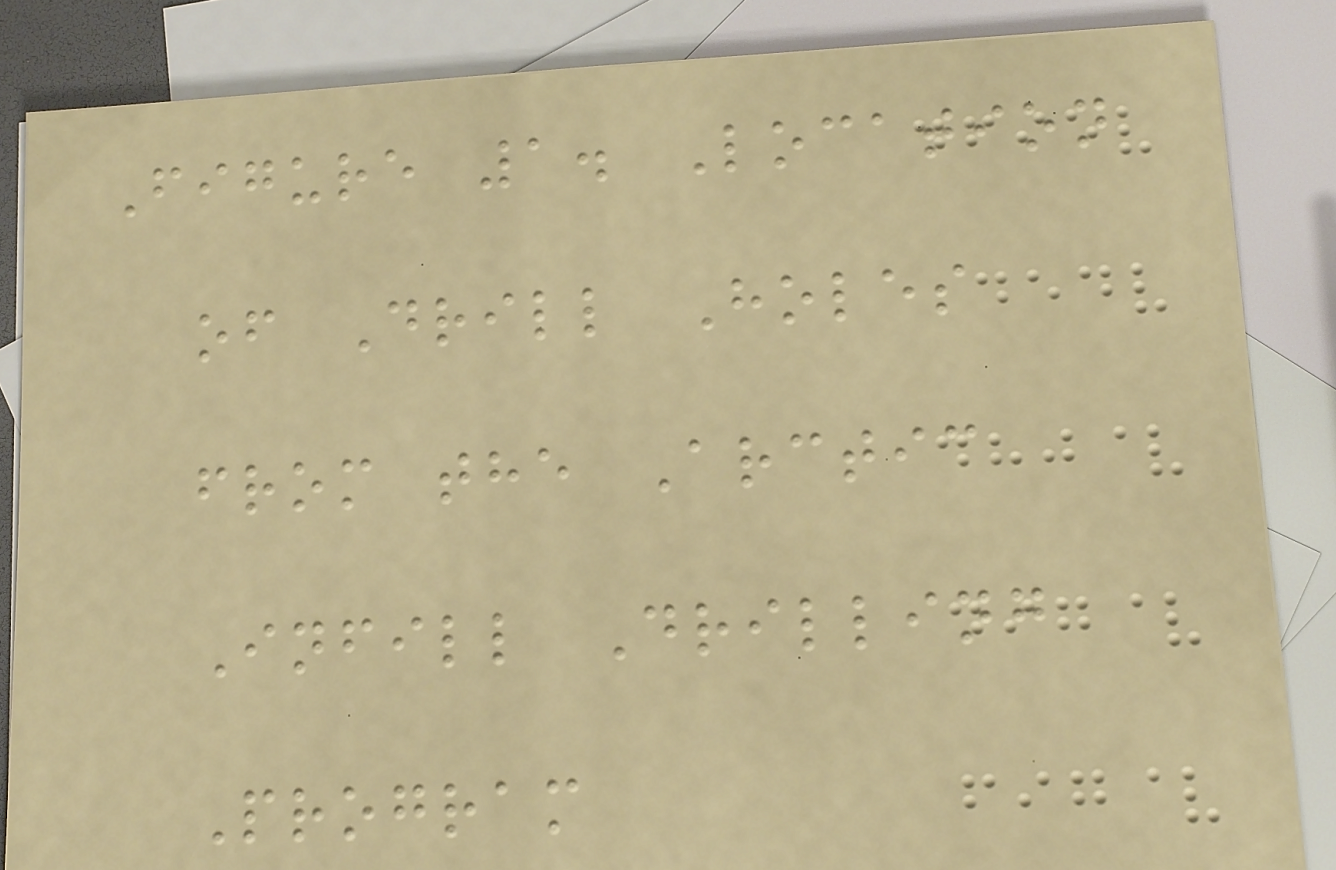Figure 1. Location
of Drill Holes
from the Arctic
Infill Drilling
Program
